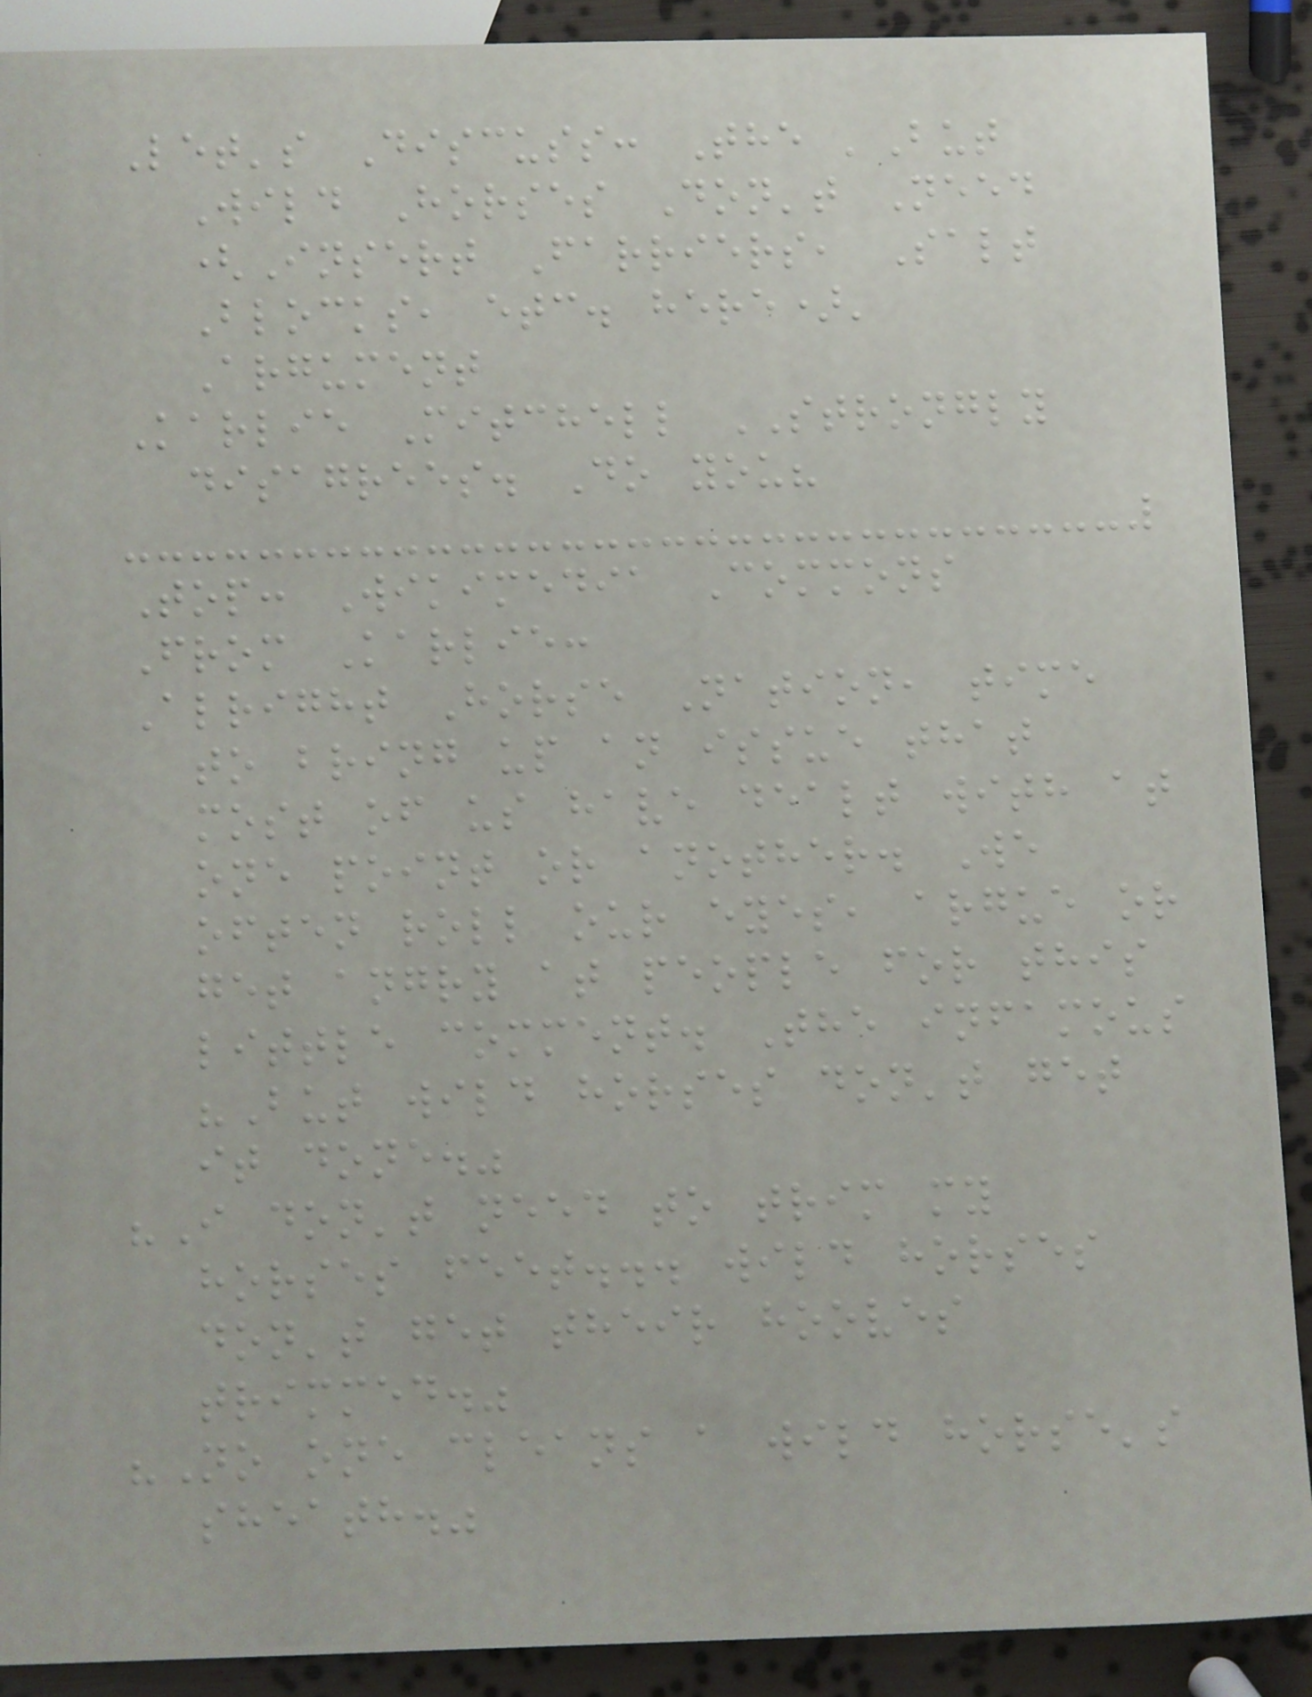Let's Discuss: The 'But
Wild Horses Don't Need
(Insert Farriers, Salt
Blocks, etc. here)'
Argument
Karlie Mitchell STRONGLY
disagrees. Do you?
Top: Wikimedia Commons
From Karlie:
Alright Horse Nation, time
to bring up an issue that
most of us have dealt with at
one point or another. We
often roll our eyes, argue or
get angry at people for this
little comment. The infamous
"But wild horses don't get
it done."
"I don't need to trim my
horses feet... wild horses
don't get their hooves
trimmed."
"No one cleans a wild horse's
sheath."
